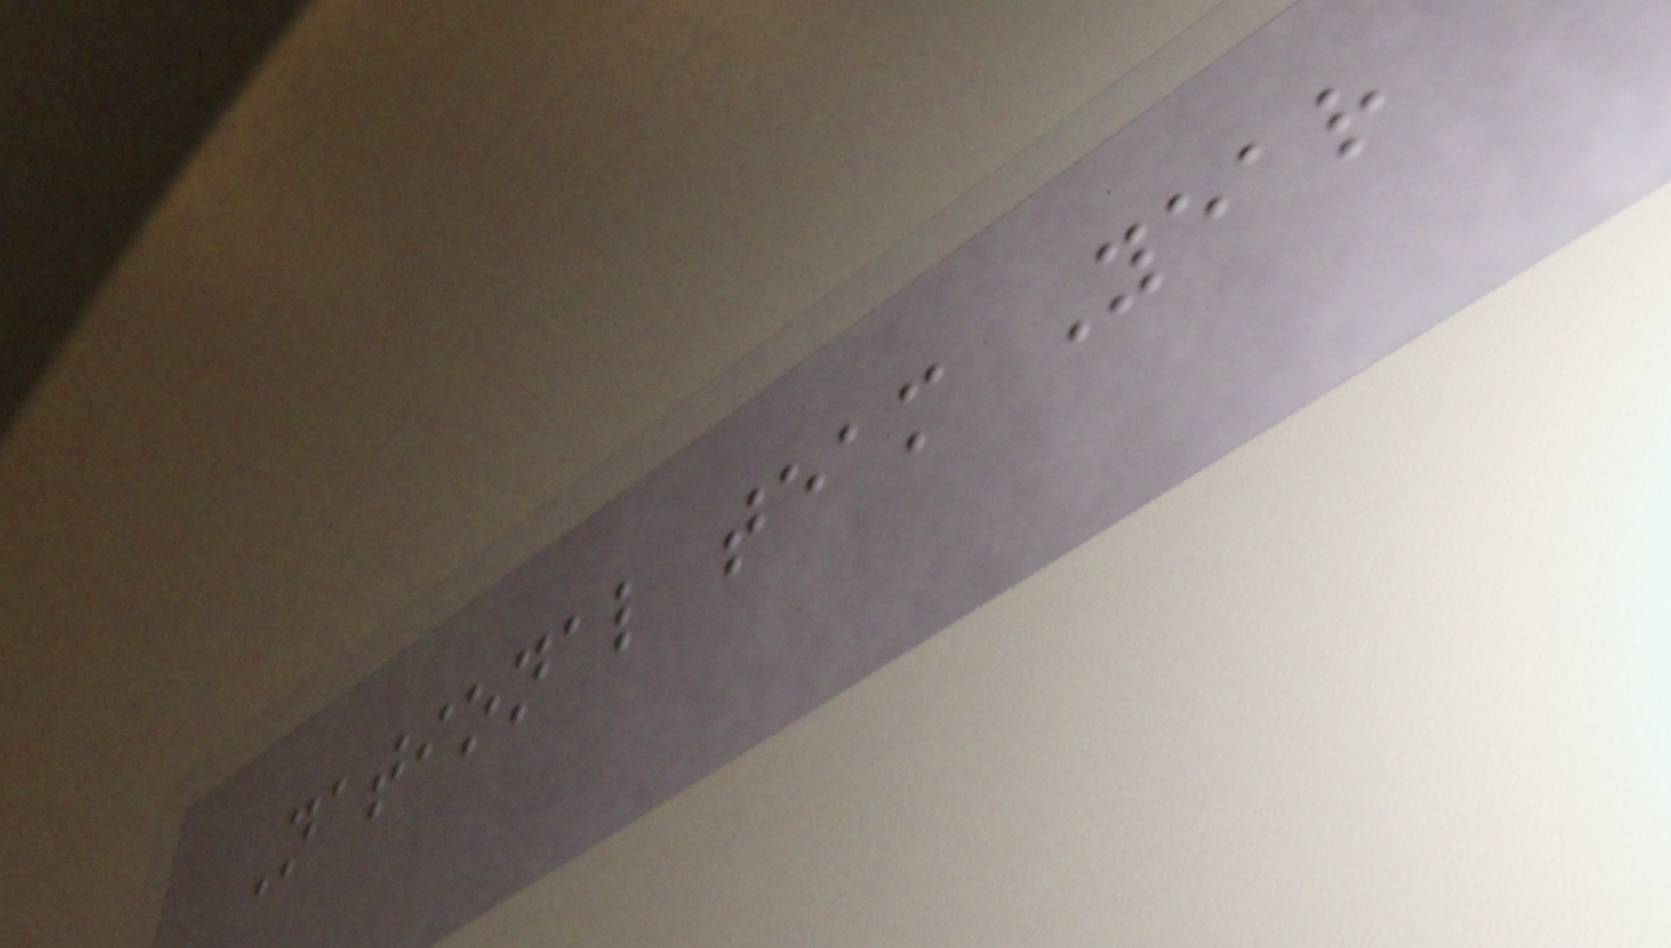National team Year
